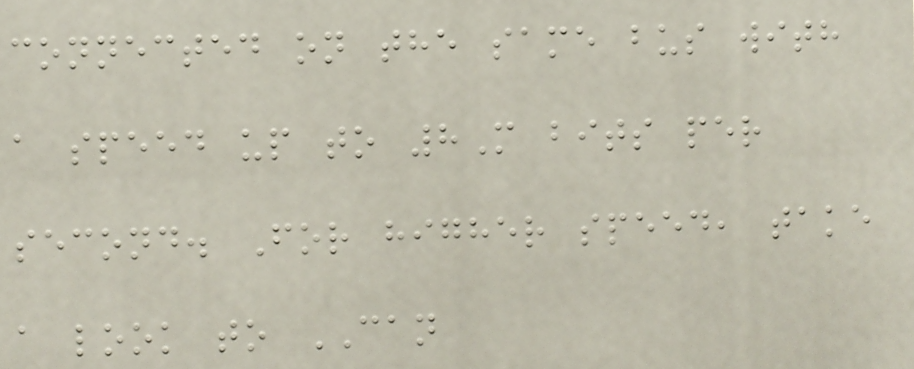connected on the same bus with
a speed up to 8M bits per
second. For higher speed, take
a look to CAN
